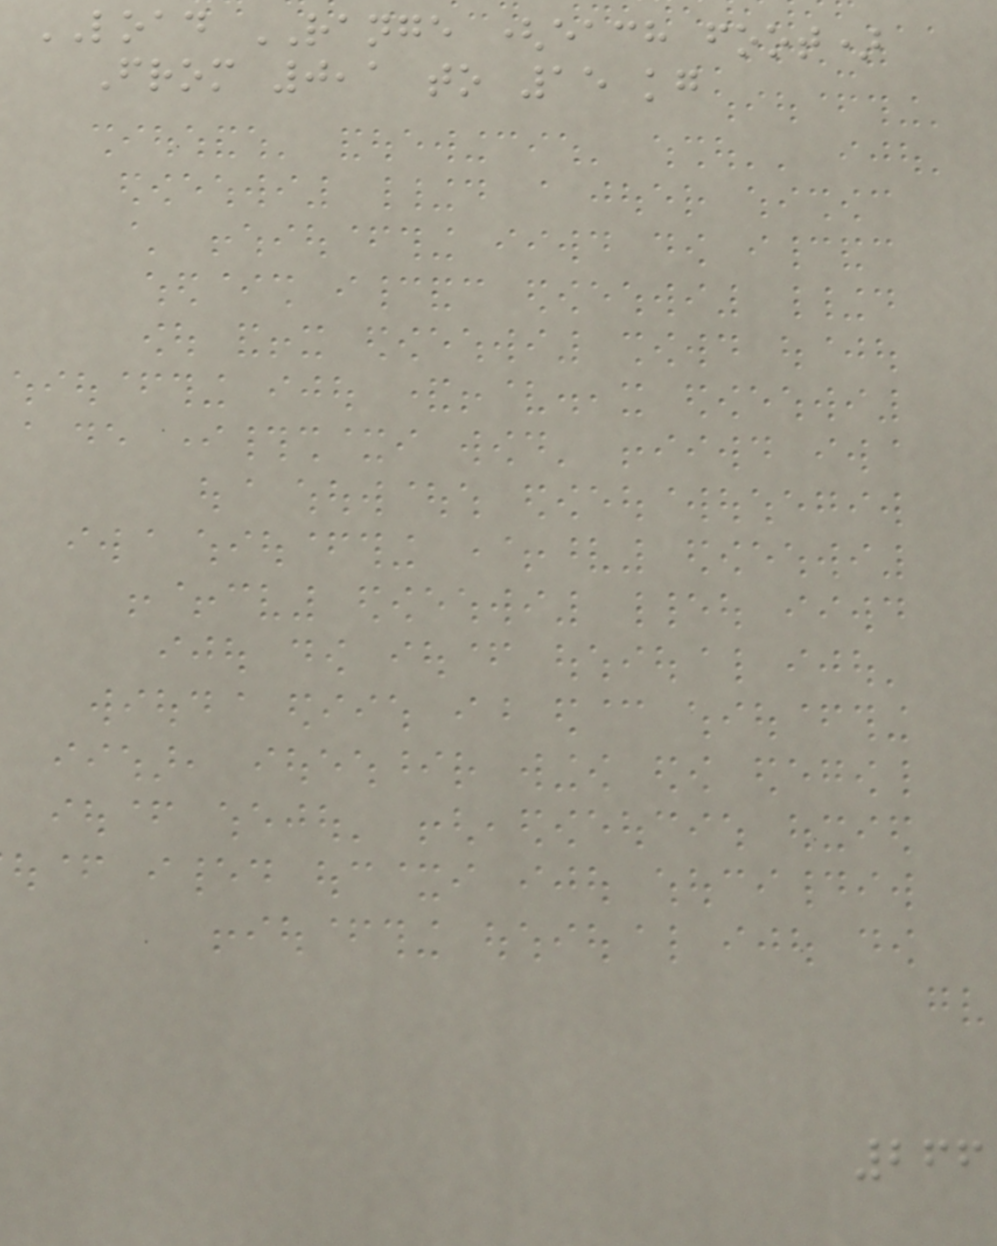LOAD RANGE (each foot)
From 0,1 to 15 kg
266
